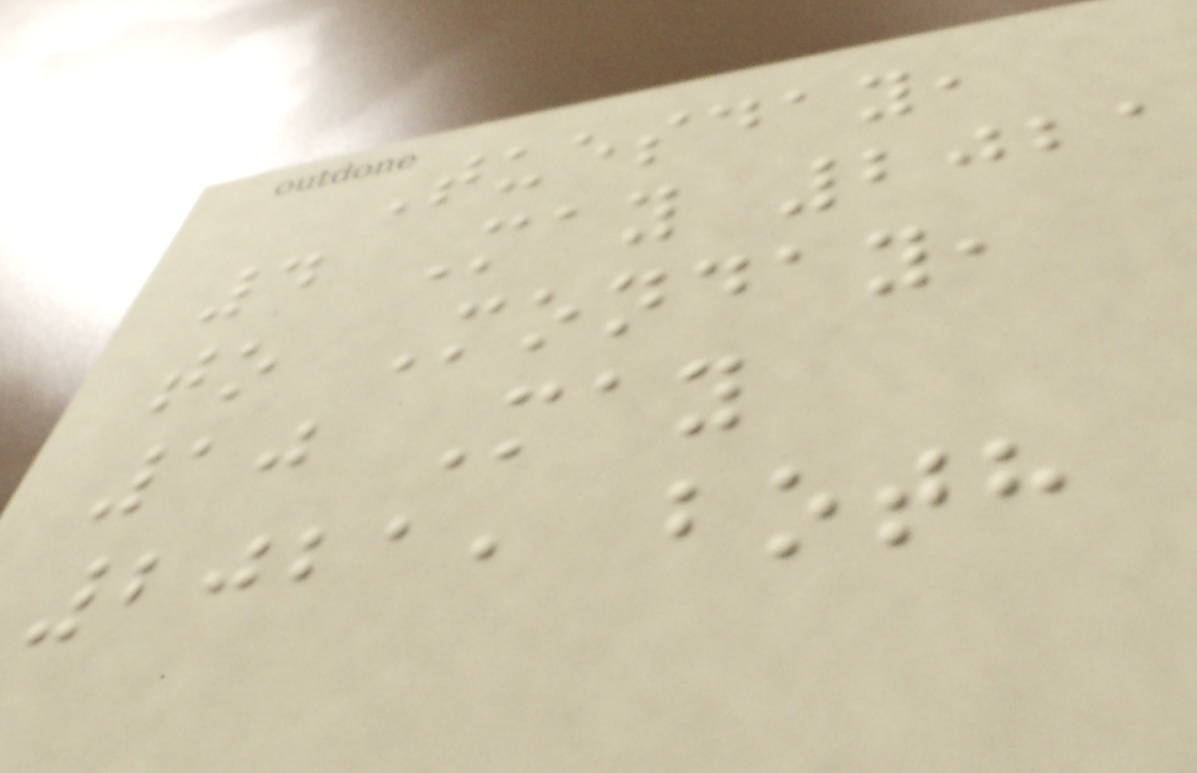Tuesday,
4 May 2021
to Monday,
10 May
2021, both
